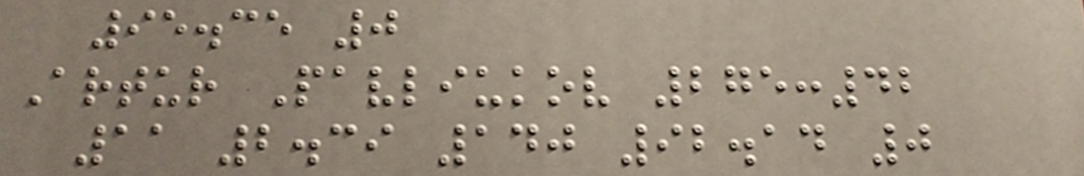95.35 0
Artur Pavliukov 275:42
11 2.39 140 92.14 0
